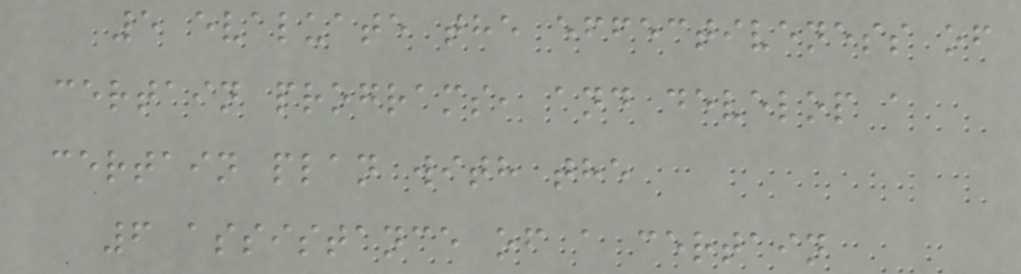5 evaluate the effectiveness of
certain programs, and develop a
certain plan with the
6 assistance of a certain
